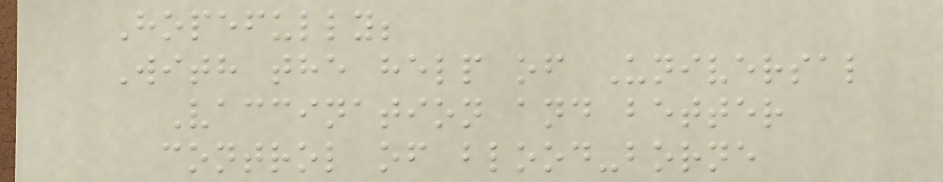Hopefully;
With the help of Universal
Vaccination and better
control of blood-borne
